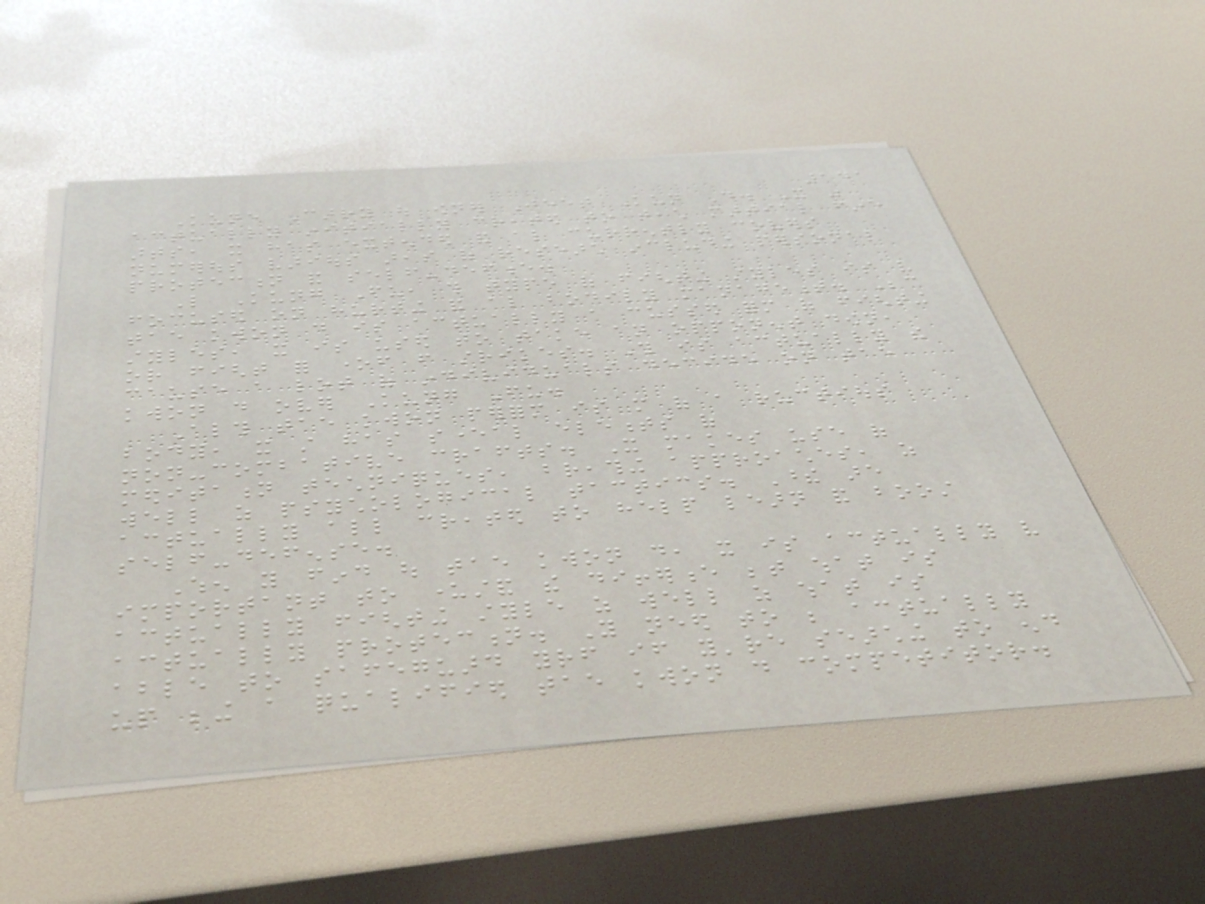141
Kune Carry out owner Jeet Kun Do. It was
actually initially created to teach martial fine
arts, it has extended and also currently covers
numerous various areas of research including personal
protection and self-defence.
Like Kung Fu, this type of fighting styles is very
focused on hurting and also bodily management. Because
tae kwon do is actually a cussed form of fighting
styles, it is used to take an opponent down,
or fight for oneself from strikes. This is actually the
cause a lot of individuals decide on tae
kwon do over Kung Fu.
Although tae kwon perform is more of a ructious
body, it still has several elements of
non-combative crafts. It makes use of
meditation techniques, breathing approaches, as
well as psychological tactics. These are
actually all created to help learn and boost
self-defense.
When you find out tae kwon do, it is actually very
important to understand the difference between what is
actually fighting style as well as what is
actually protection. You need to be actually
able to safeguard yourself if you're searching to end
up being a qualified tae kwon do competitor.
